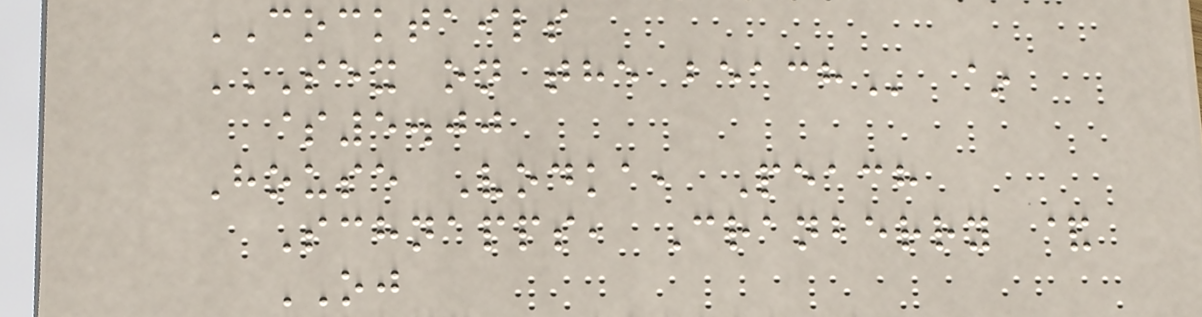COCKTAILS
SEX ON THE BEACH ~
$5.00
House Vodka, Peach
Schnapps, Cranberry &
OJ
